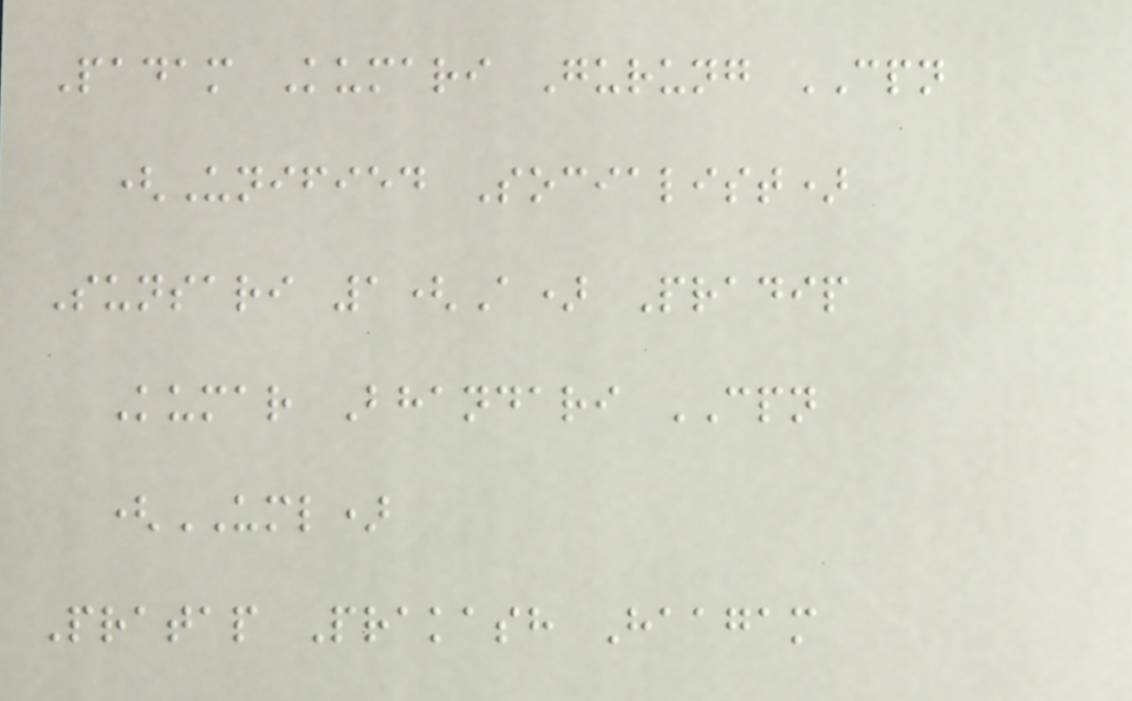Padam Kumari Gurung CPN
(Unified Socialist)
Sunsari 1(A) Pradip
Kumar Bhandari CPN
(UML)
Pratap Prakash Haagam
